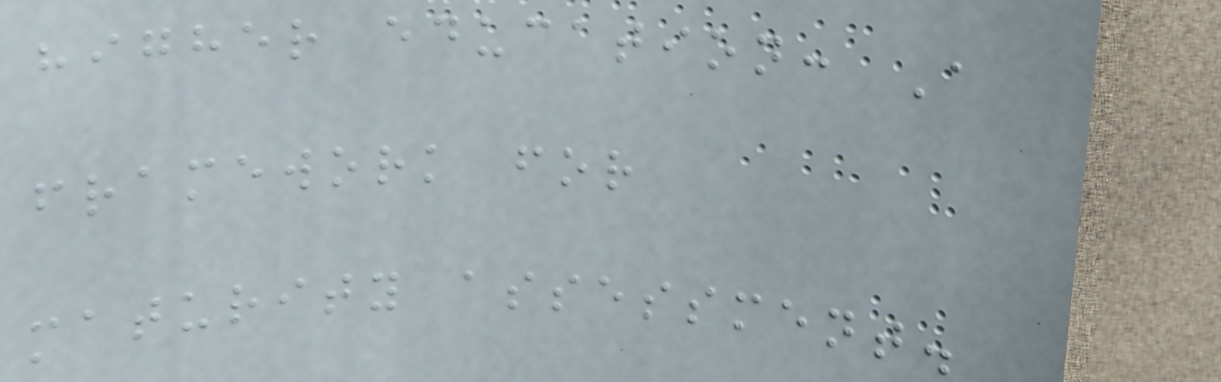higher education: A
framework for
maturity assessment.
